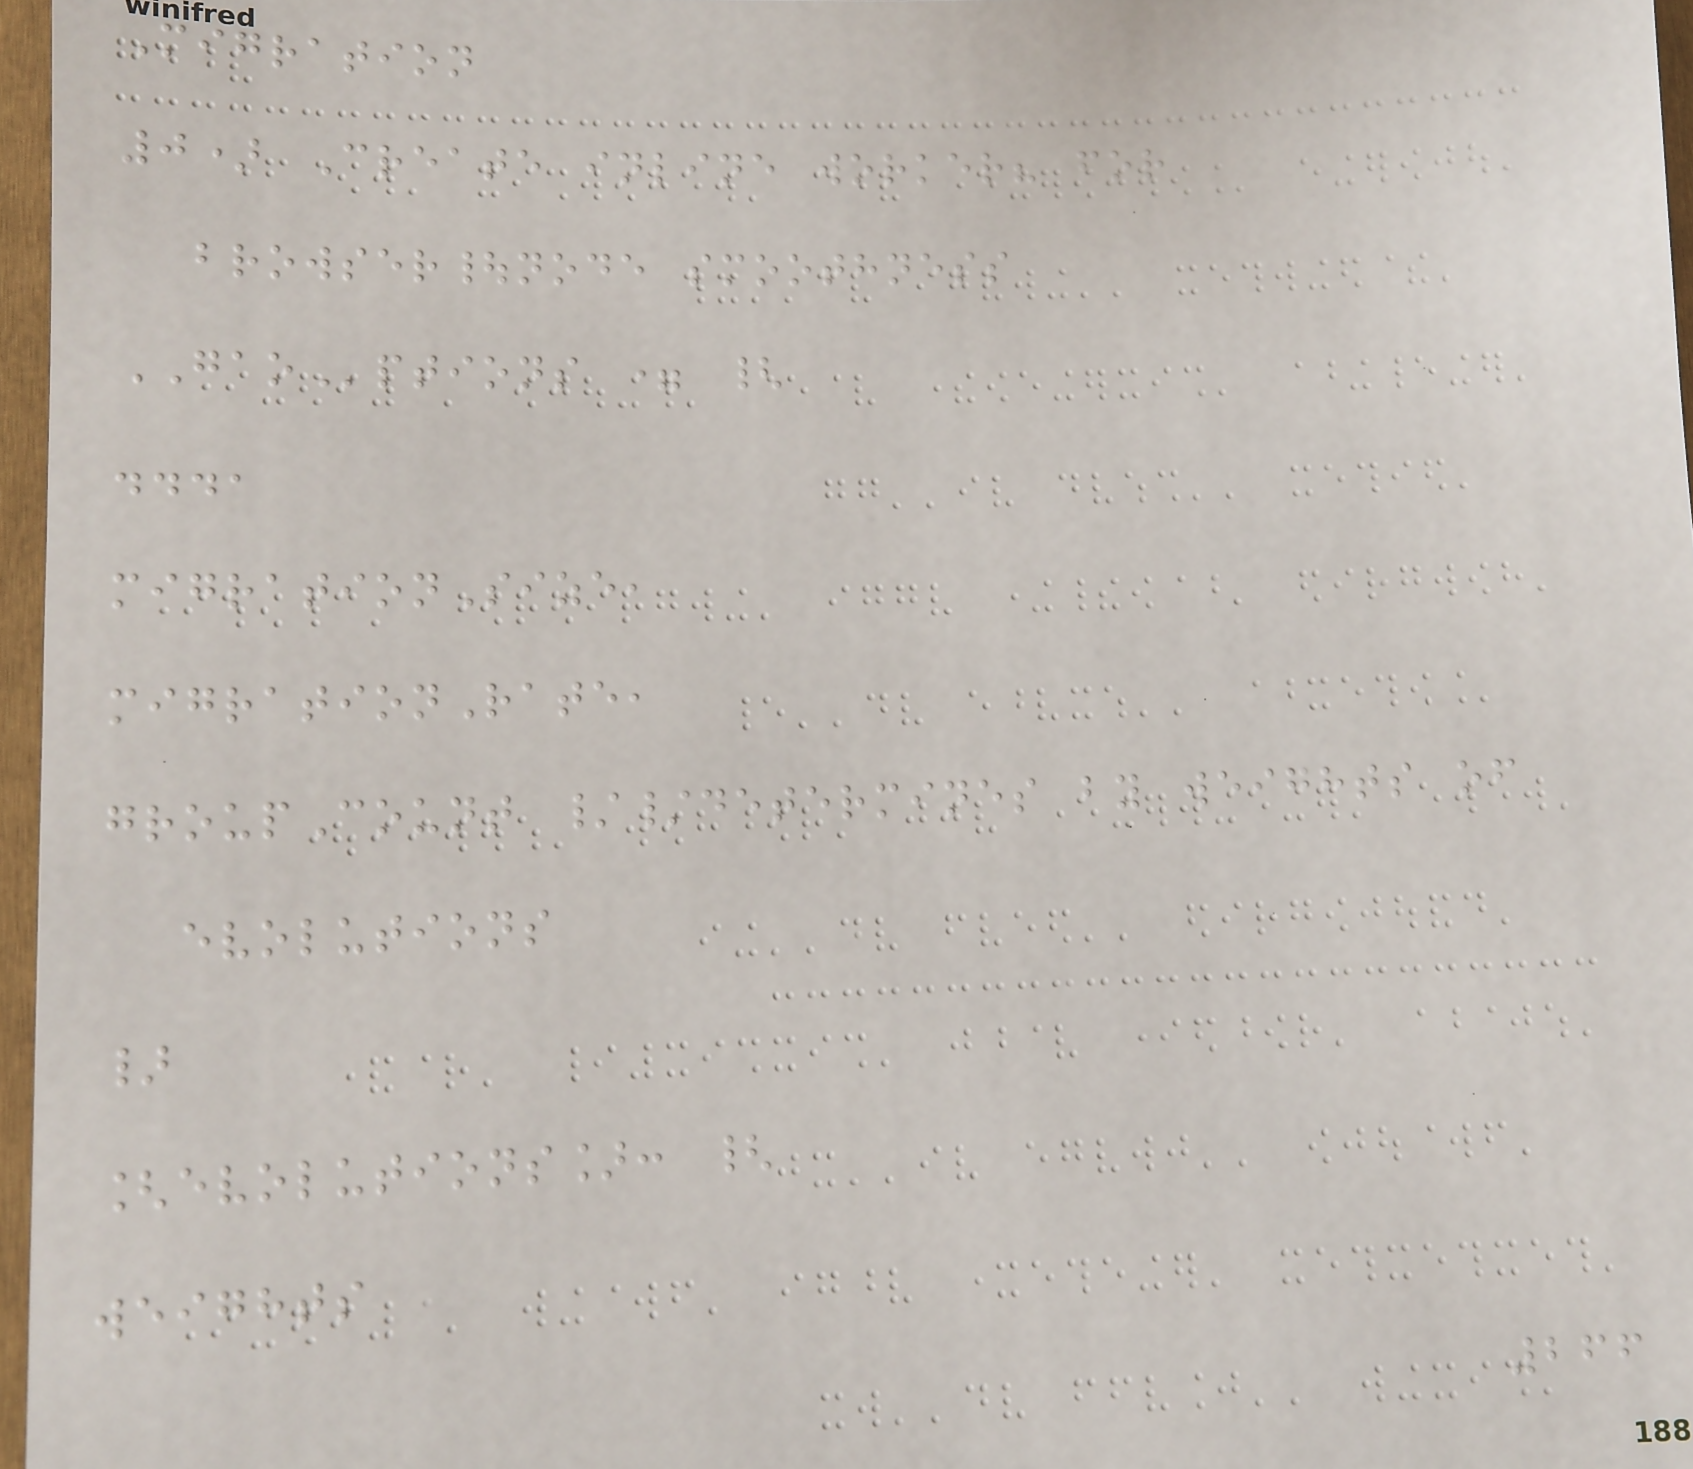Migration
0) Create inline worker? for
browser|node smoothness
GAOptions = {
...,
migrationSize,
migrationRate,
groupCount //determines by weights of
evolutions
}
[evolutions]: {
weights
266
